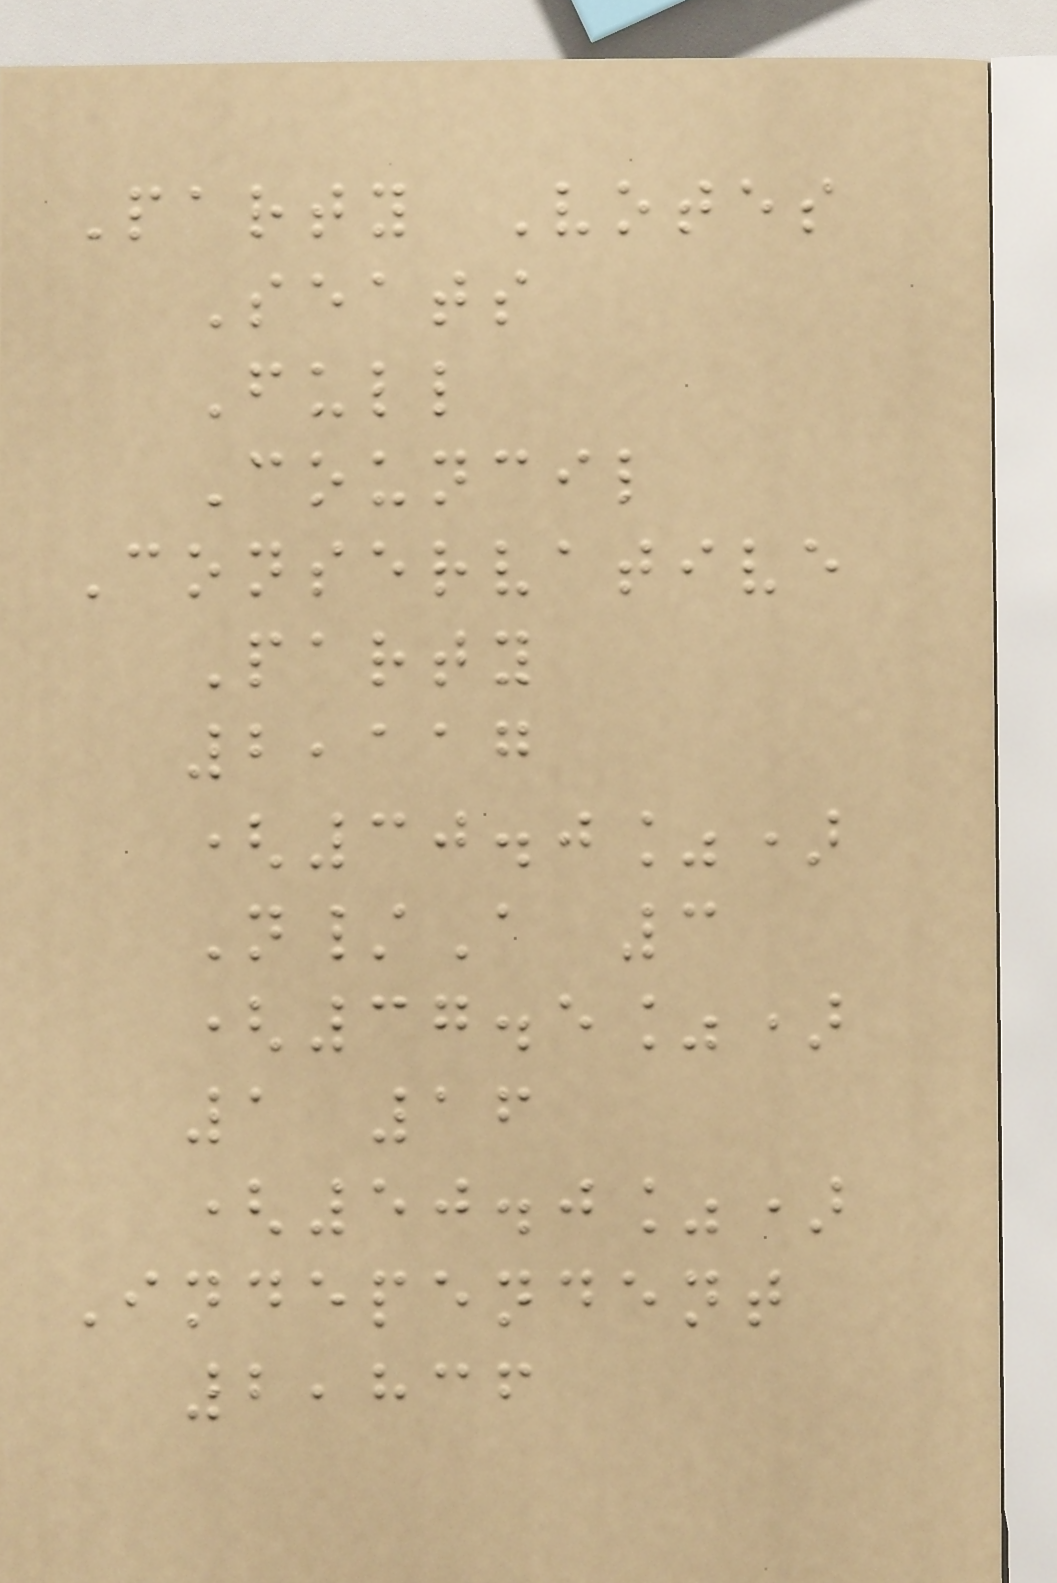Party Votes
Seats
Full
Council
Conservative
Party
2,117
(30.0%)
N/A 3
(37.5%)
1 16
(50.0%)
Independent
2,836
